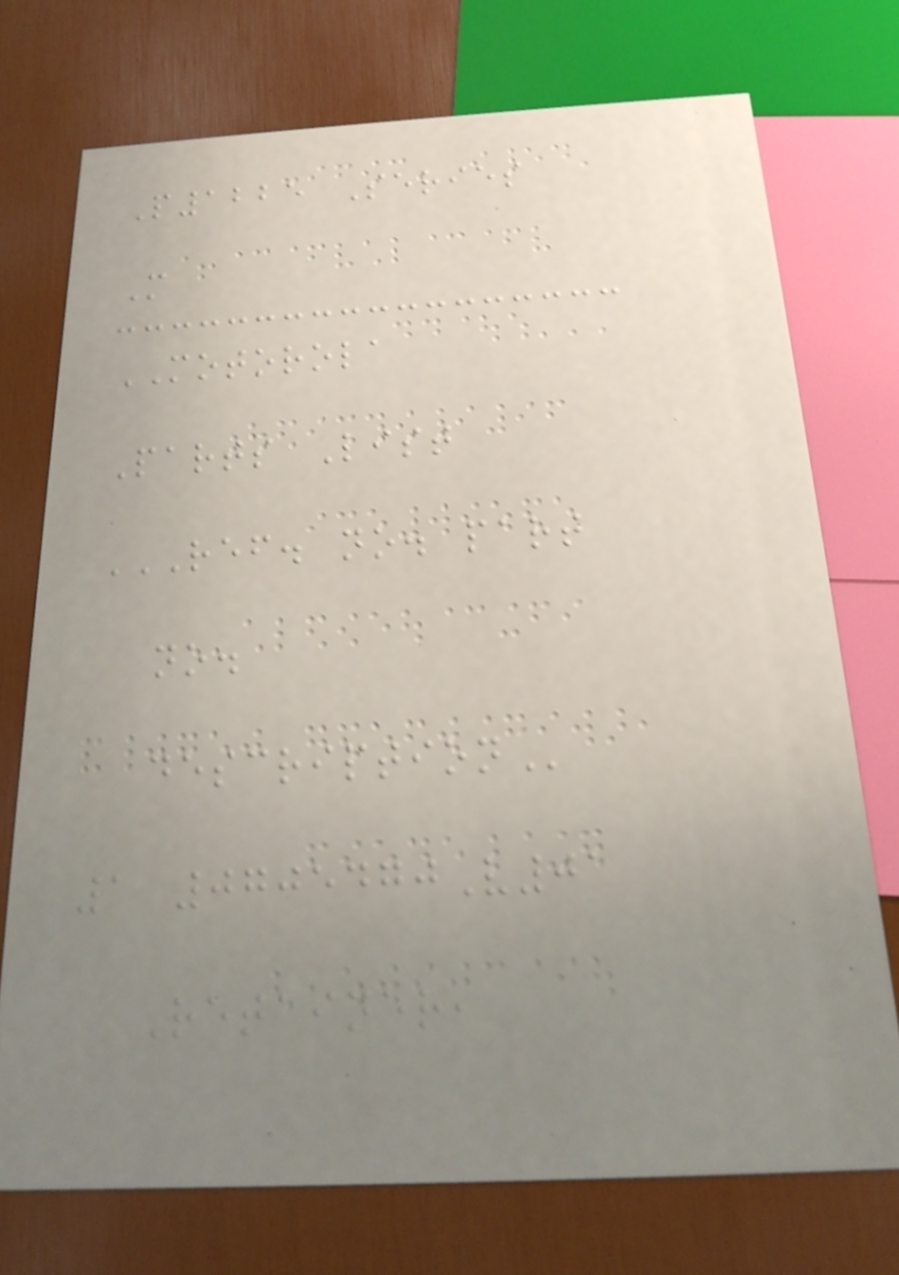P1225 Series
M
MOTOROLA
Parts List
REF. NO. PART
NO.
DESCRIPTION
1 0705470V01
Retainer,
